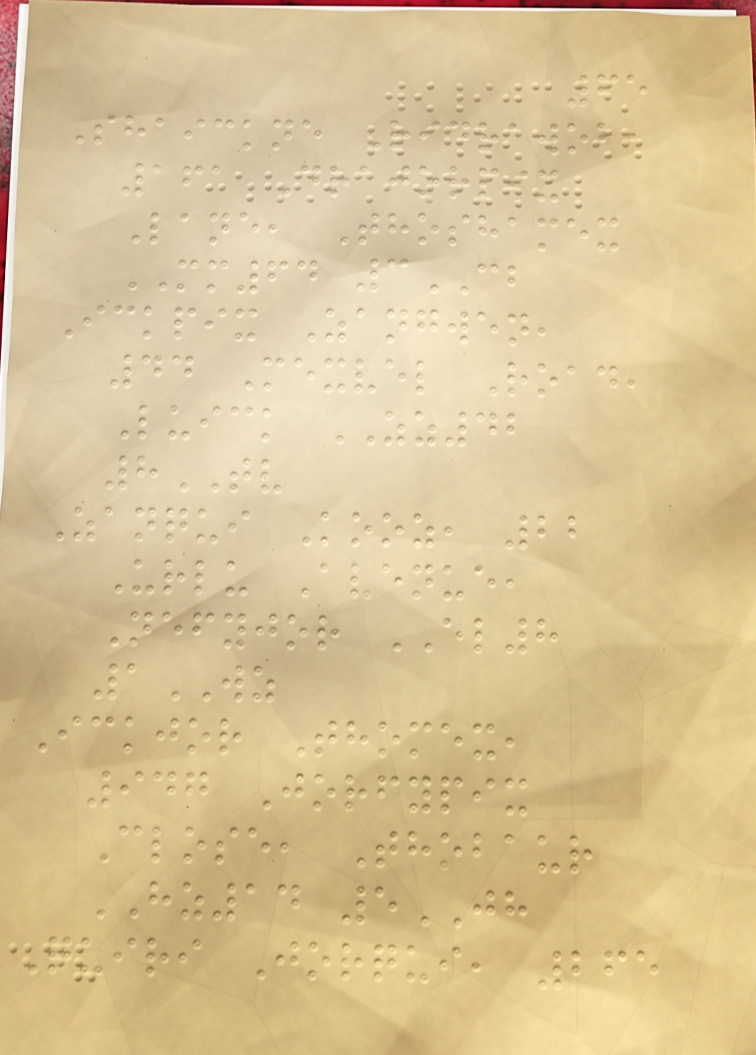65
Shaickne Ridrawob,
161 Drajorpix
Lane, Thoshamex
MM64 3CB
Ickpix Zangwen,
44 Mexvel Road,
Luick ZZ42
8TV
Zanqui Kooz, 22
Urlu Avenue,
Nefyjor EL8
1WZ
Ickjor Thomex,
947 Jorfypix
Close, Thobaur
HZ14 5JH
Quiri Jorqui, 265
